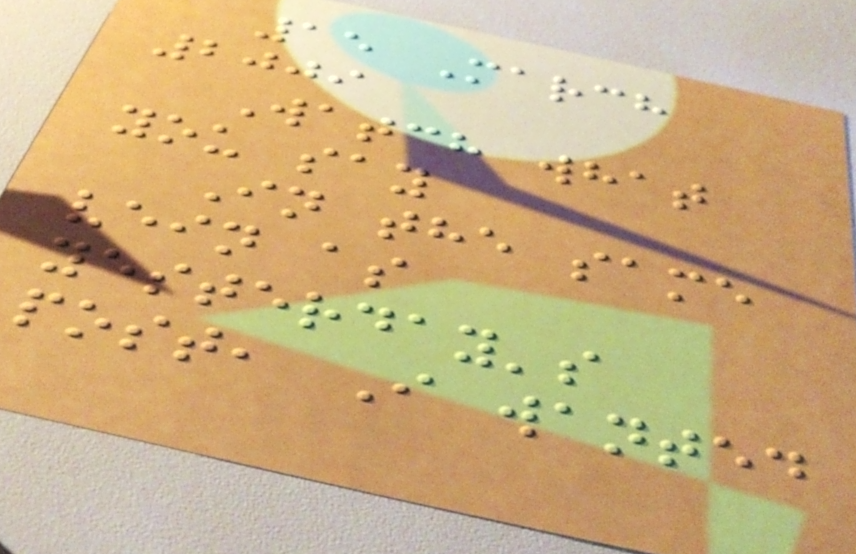15 March
2009
Watch what
you say
In the same
vein as
yesterday's
post, I wanted
